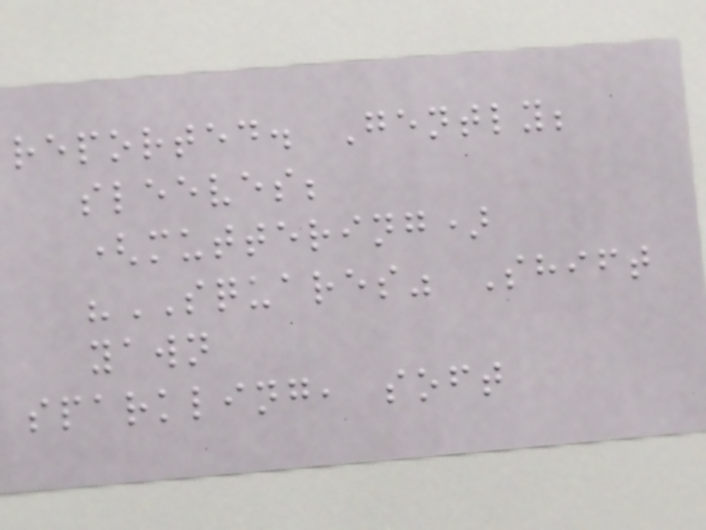reported. Gently;
sleeves;
(muttering)
"SQUARES" Shift
yawn
sparkling, soft
